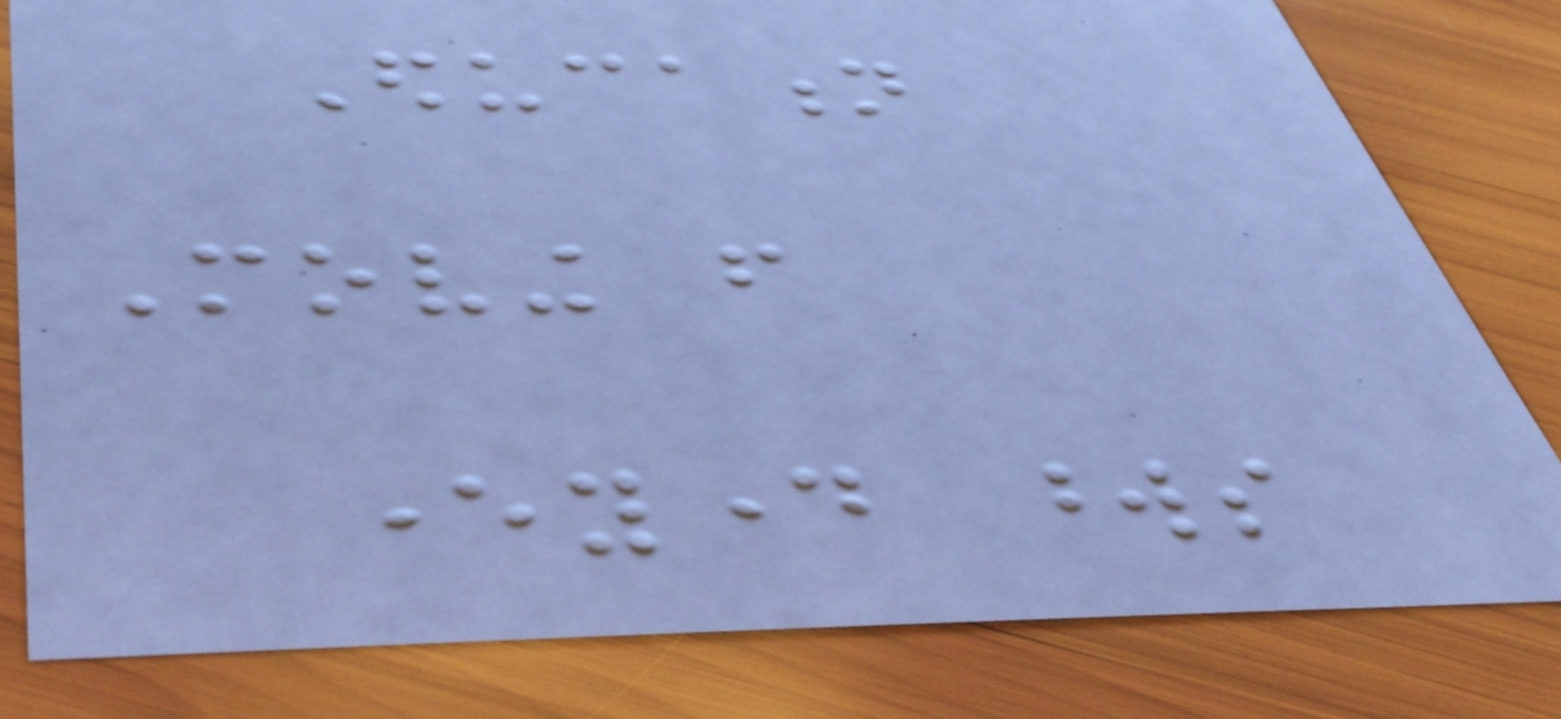Education
Moving from
everyday words
